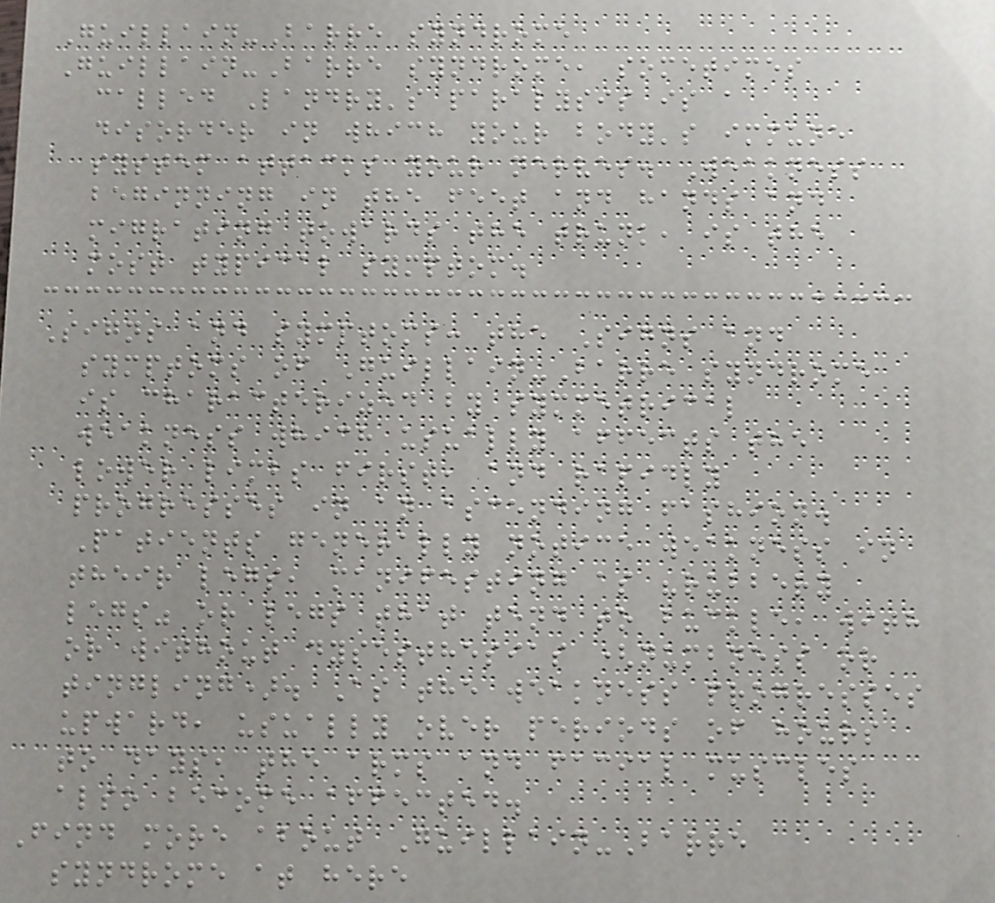Guillain-Barre syndrome
Guillain-Barre syndrome, sometimes
called Landry's paralysis is a
disorder in which your body's immune
system attacks your nerves. Weakness
beginning in the feet and hands and
migrating towards the trunk, is the
most typical symptom.
Signs and symptoms: the Signs and
symptoms of Guillain-Barre syndrome
is characterized by symmetrical
weakness which usually affects the
lower limbs first, and rapidly
progresses in an ascending fashion.
Patients generally notice weakness in
their legs, manifesting as "rubbery
legs" or legs that tend to buckle, with
or without dysesthesias (numbness or
tingling). As the weakness progresses
upward, usually over periods of hours
to days, the arms and facial muscles
also become affected.
Find more about Guillain-Barre
syndrome at here
